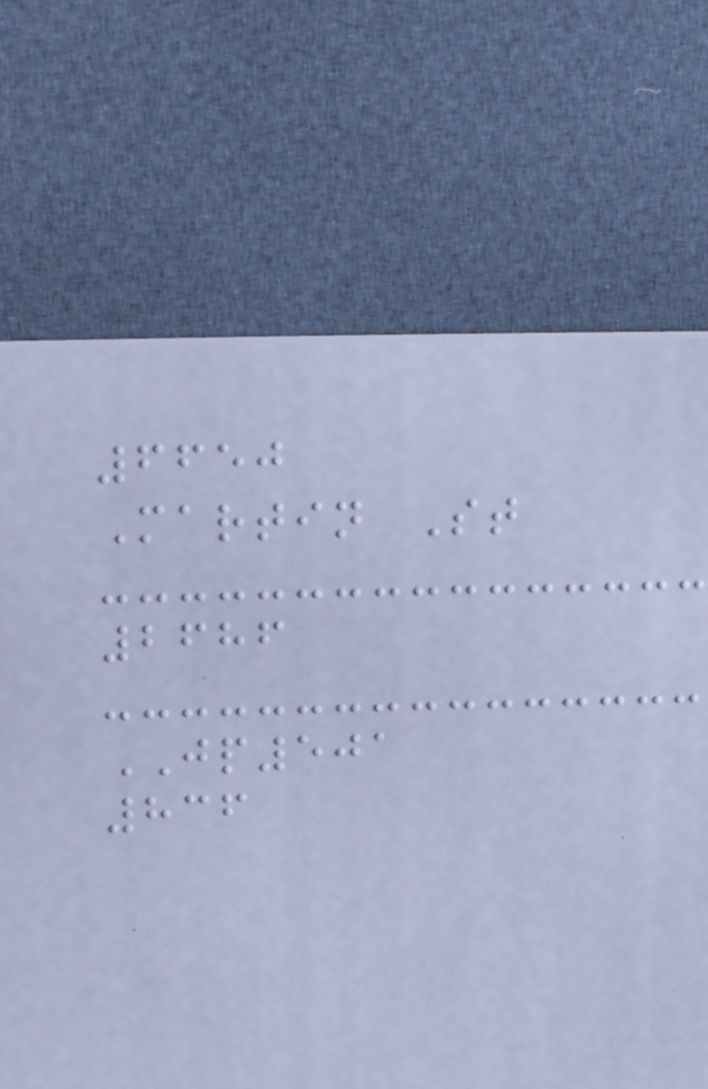6650
Martin St
2686
JP501
836
